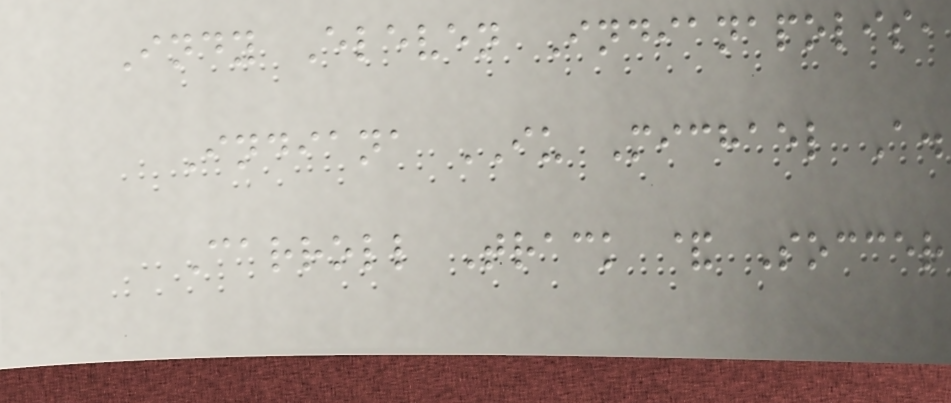Indy Eleven Indianapolis,
Indiana IU Michael A.
Carroll Track & Soccer
